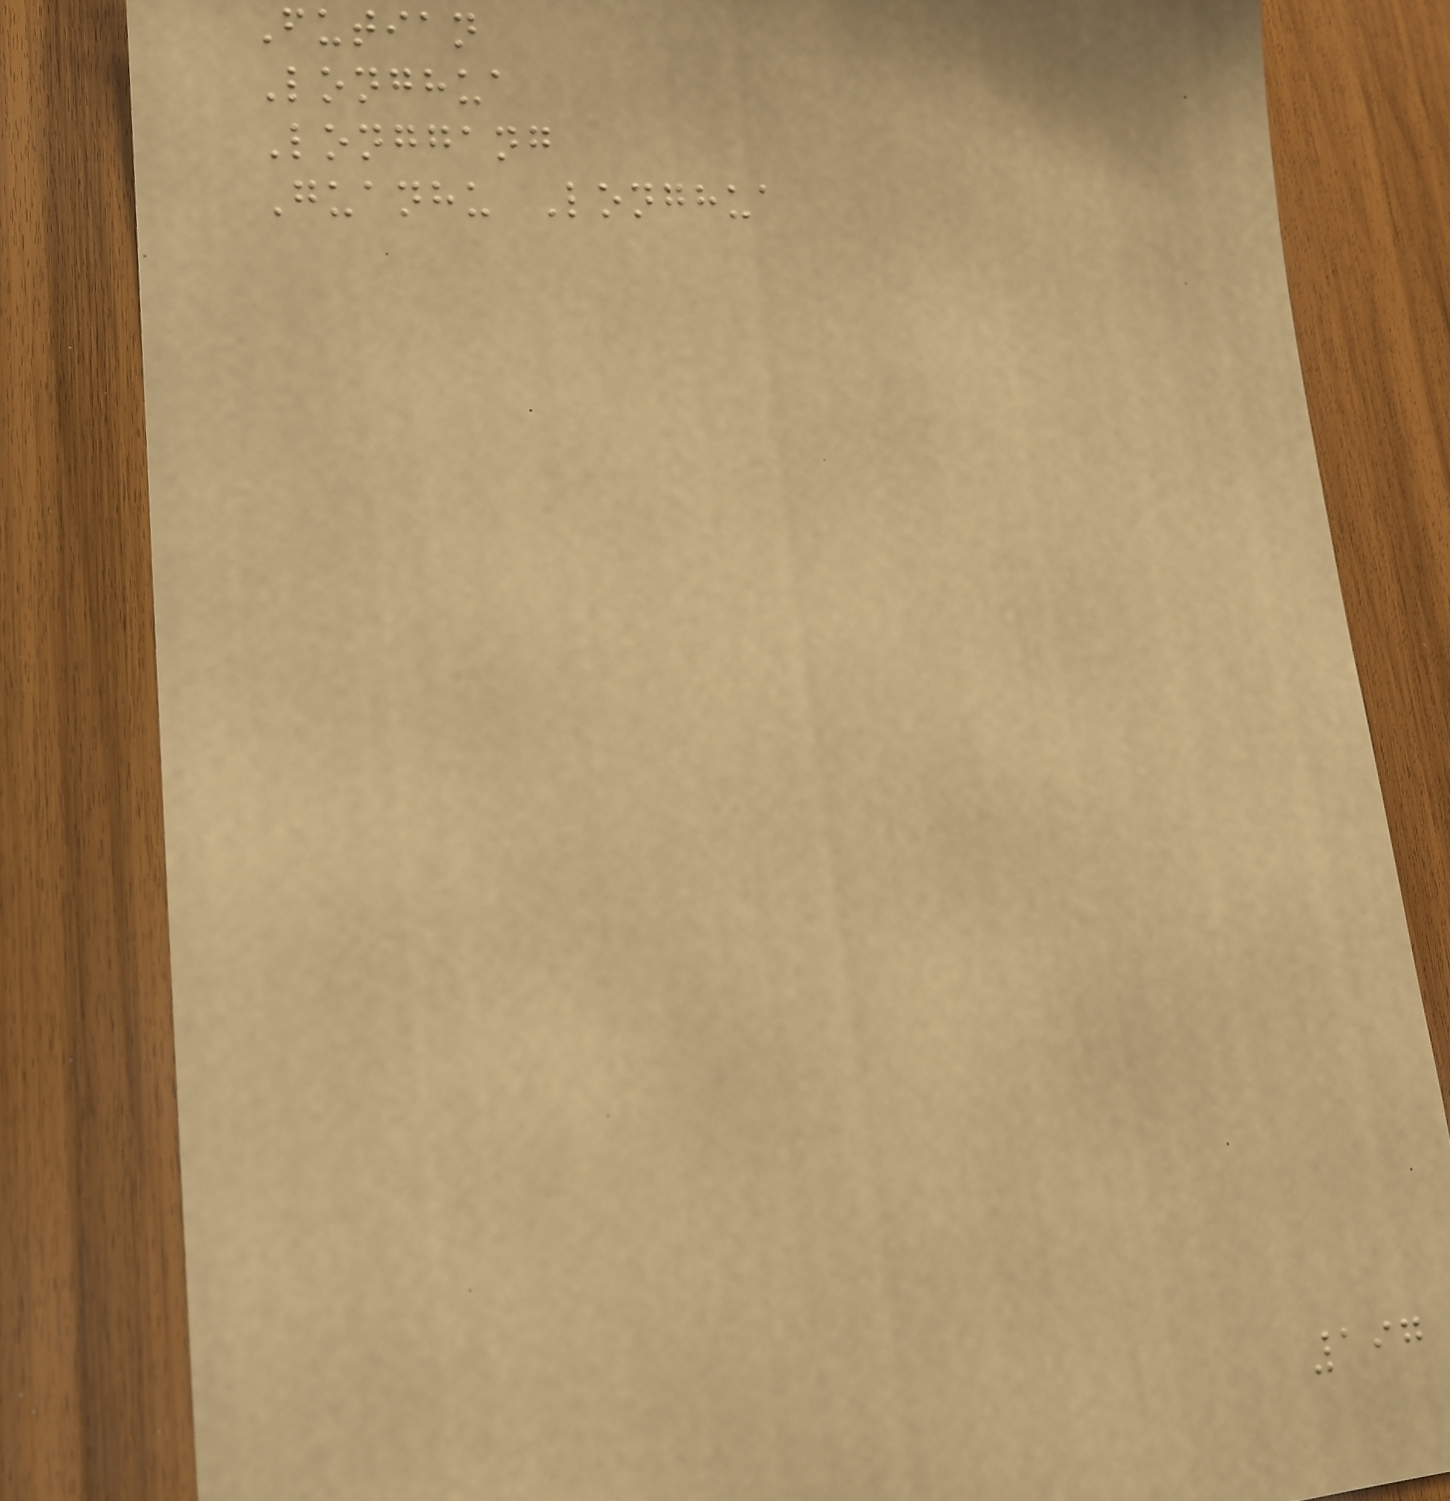Futian
Longhua
Longgang
Guanhu Longhua
197
